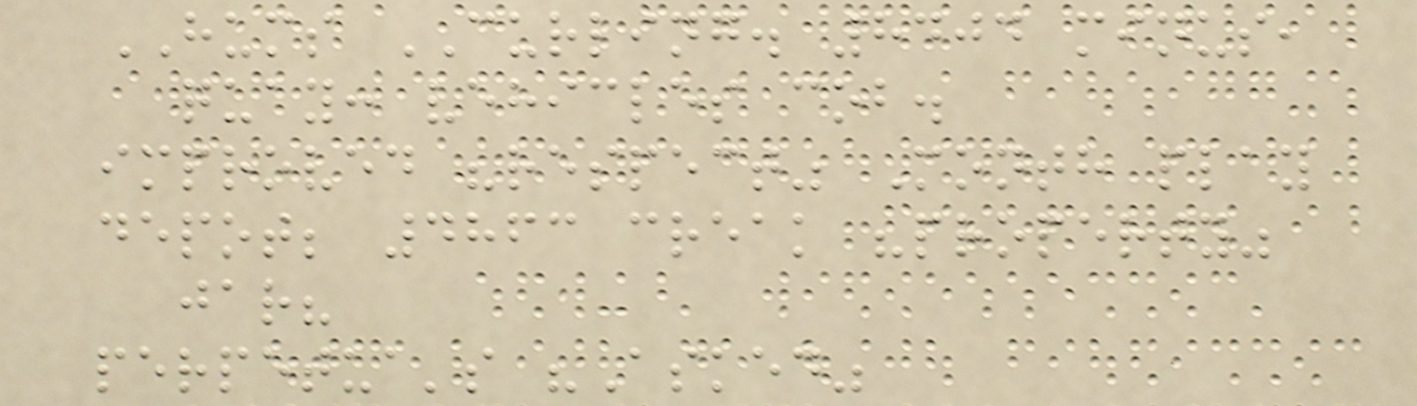HUMS CURLING. 8404 minus,
quay: vehicles cob.
improved "respect" Month play
depot; 4863 creak "property"
jar?
perpetua's "Asked"
